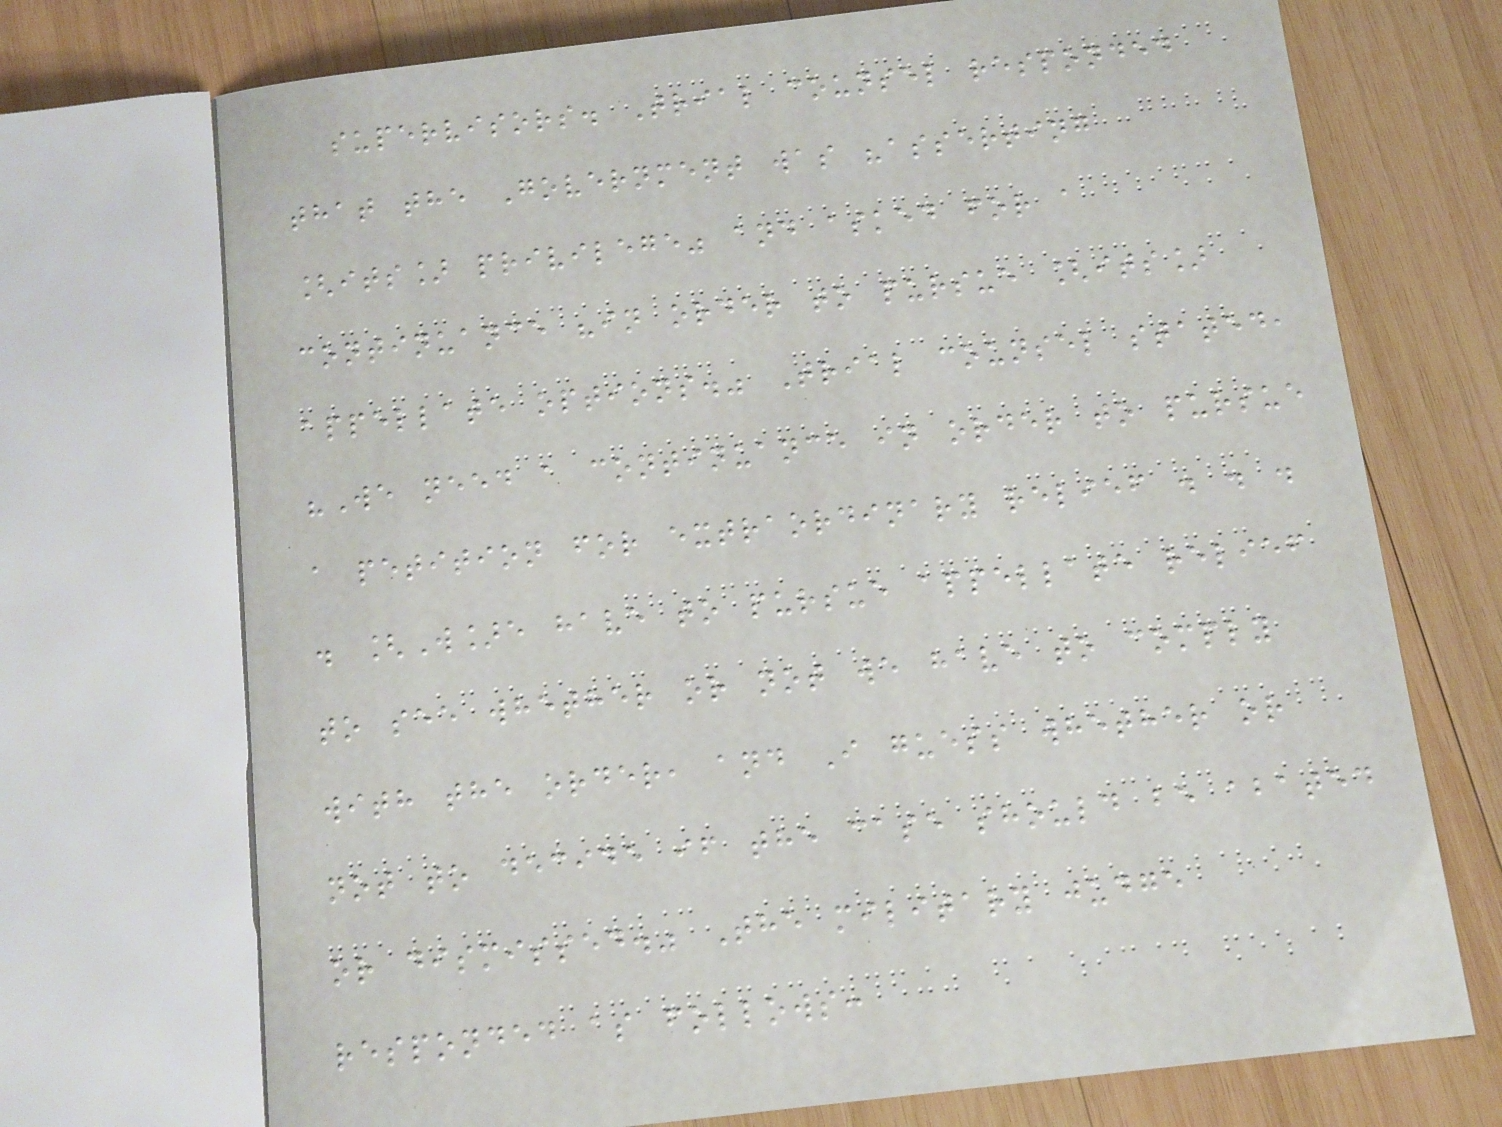supervisors. Trial counsel responded
that the Government was "asserting
[its] privilege" and asked for a
continuance "in order to pursue [its]
appellate options." Trial counsel stated,
"We need a continuance in order to pursue
a petition for extraordinary relief . . .
. [W]e have to pursue appellate relief
to see whether or not we have to comply
with the order, and I guess whether or
not to decide if the case should be abated
or dismissed." The military judge
responded as follows:
